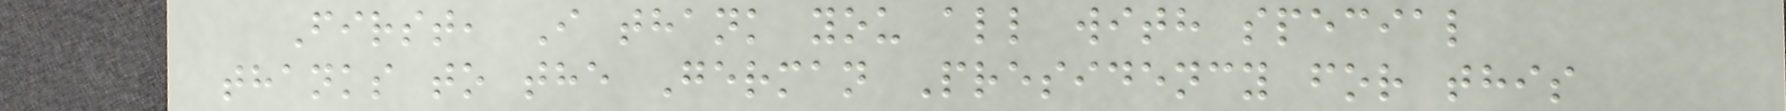First, I thank you all with special
thanks to the German Presidency for this
